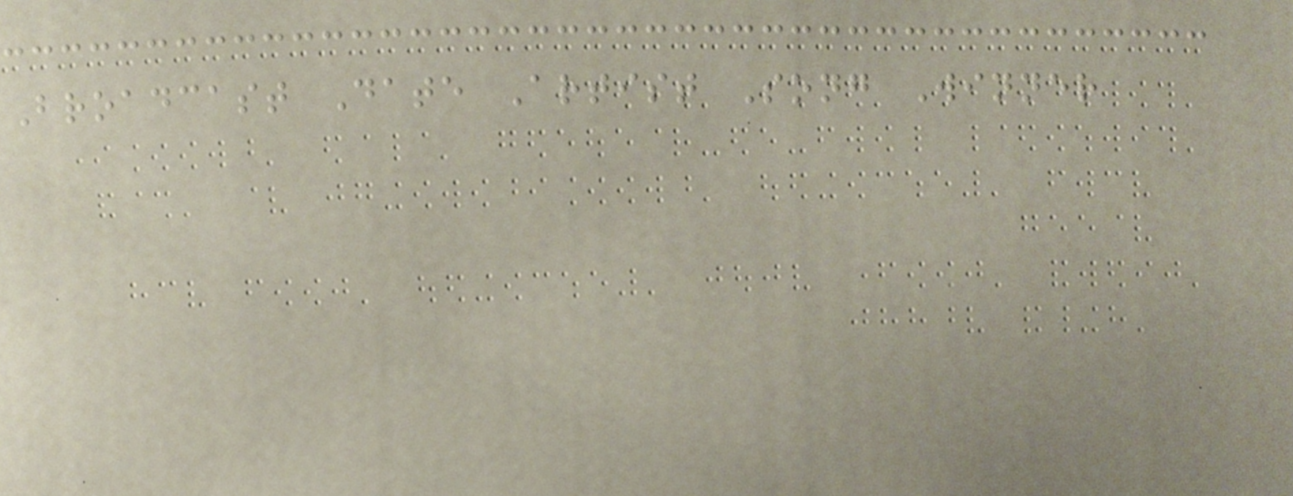Broadcast Date Artist Song Winner
